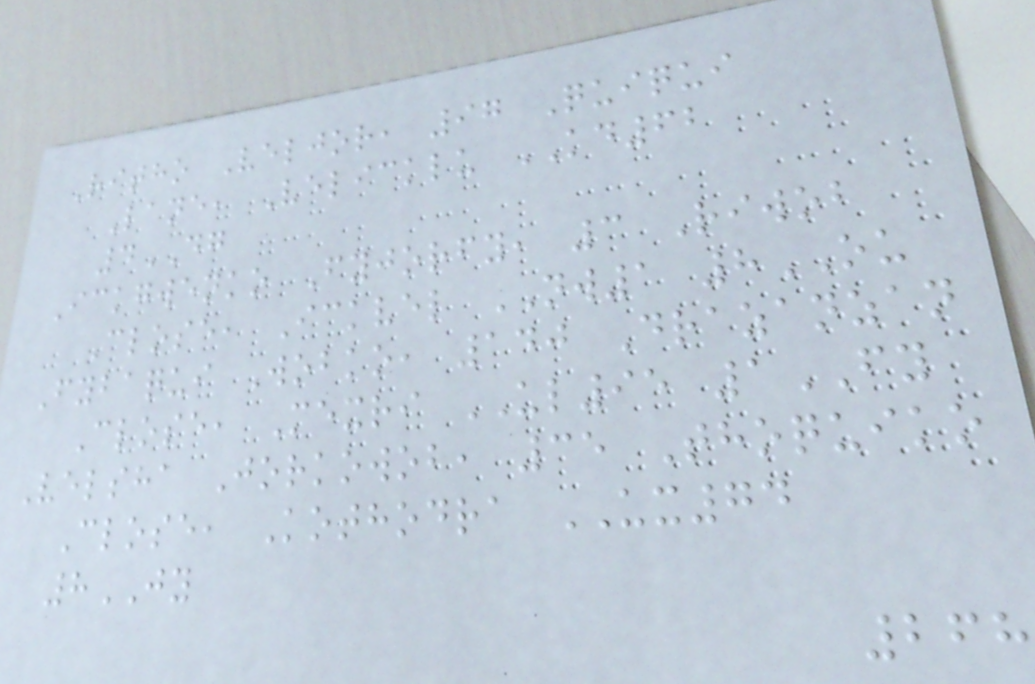Ritho Veljor, 97 Quiqui
Lane, Velicklu KD62
4DG
Ickgwenko Fyjorfy, 3 Riwob
Close, Ickvel NW1 8OU
Fybaqui Wobko, 140 Drazanzan
Close, Mexri UL95 1FY
Velsha Jorkowob, 35 Thoquiko
Close, Kothodra UX74
8JY
268
